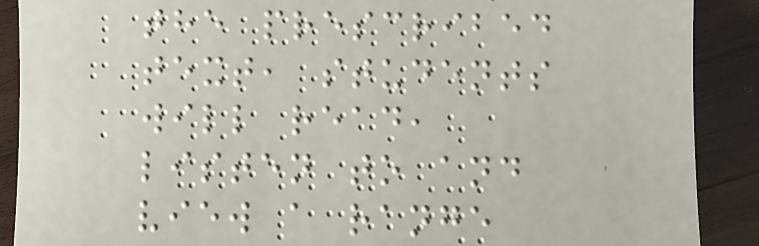the prescribed
text, students
will read,
listen to and
view a range
